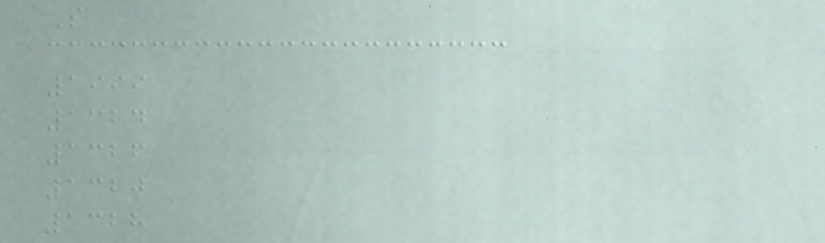S
1999
1324
1326
1320
1328
